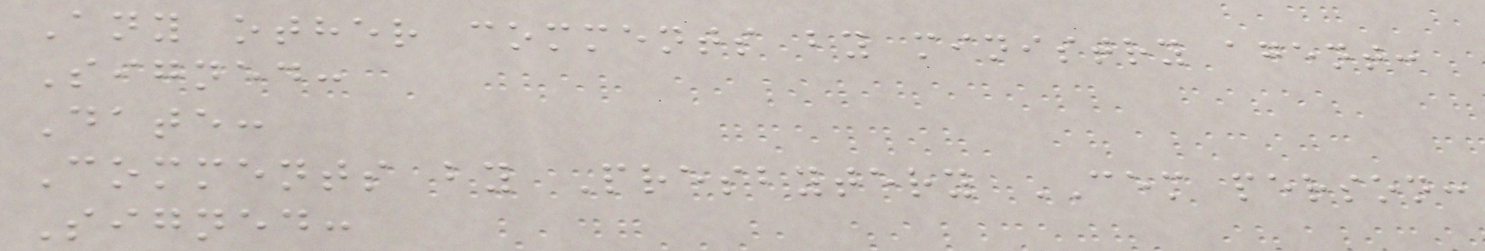Any other comments by ministry agent:
Signed:
Date:
Comments by Presbytery CEM person:
Signed:
